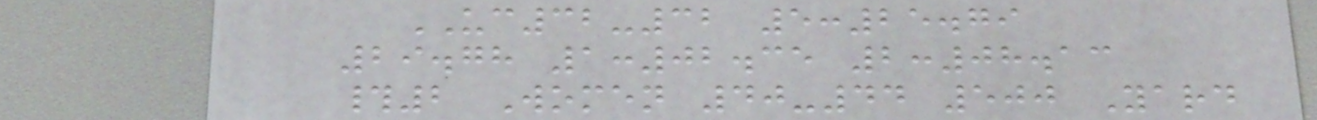UC32-32 5:25.79
29.78 1:02.35 2:08.13
#2 Women 40-44 500 Yard
